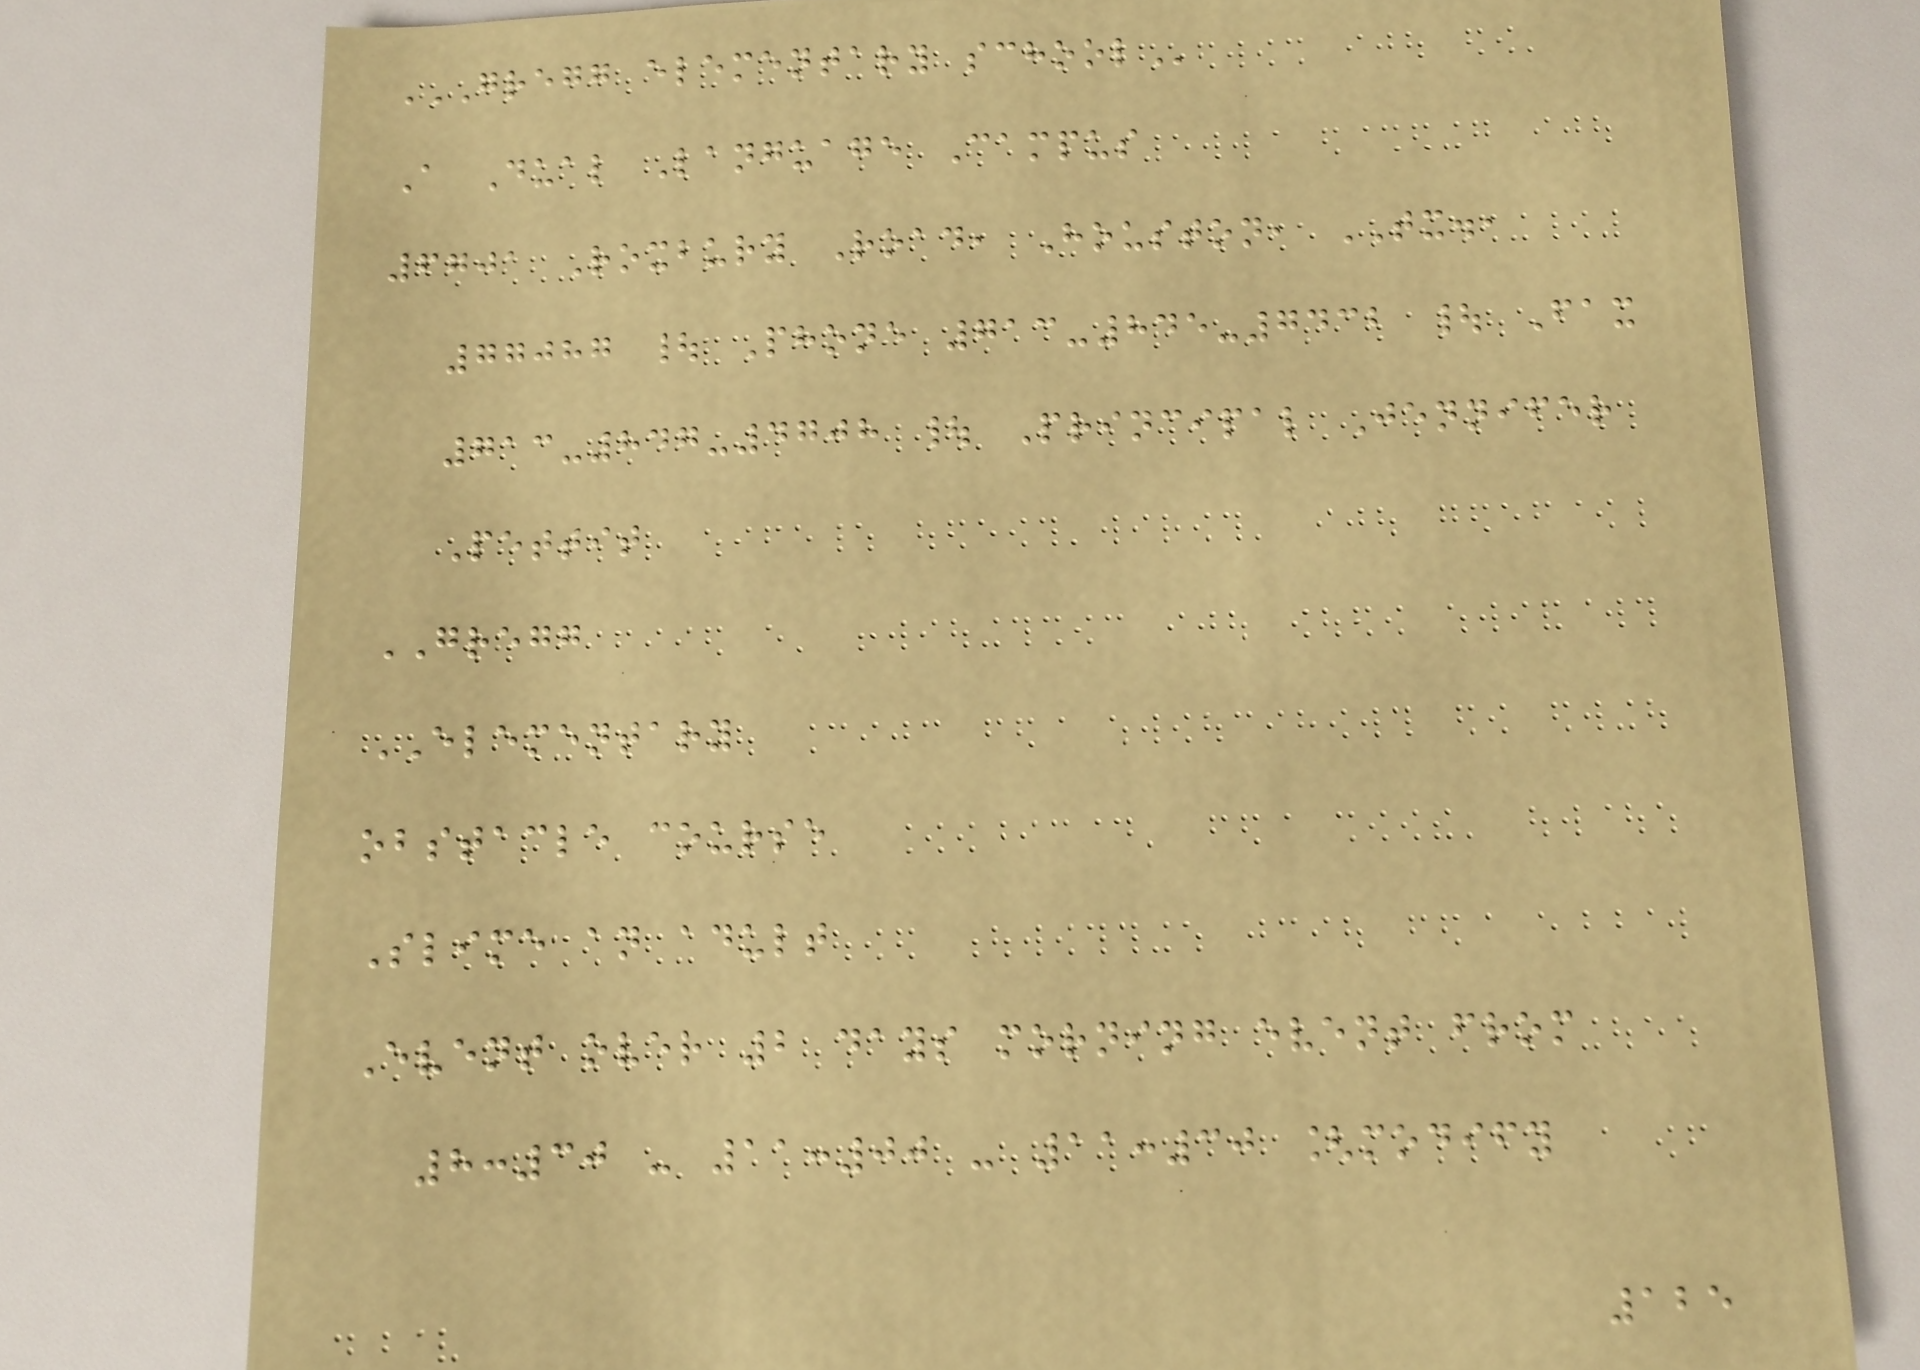GREGG ELEMENTARY SCHOOL
A Dual Language Campus
6701 Roxbury Road, Houston, TX.,
77087 | Phone 713-845-7432 | Fax
713-847-4708 | Principal Jennifer
Pettit
GREGG
ELEMENTARY
obstacle course
Slime an adult
Event over 2 days morning event from
8:30 - 11:00 - 11:30 [modify
125
